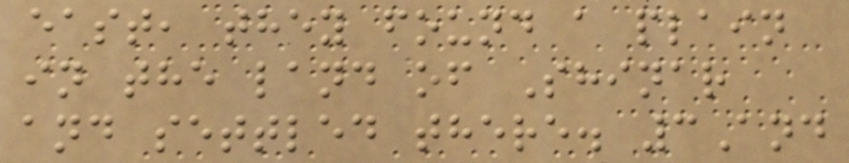east, they found a plain
in the land of Shinar
and settled there. 3And
